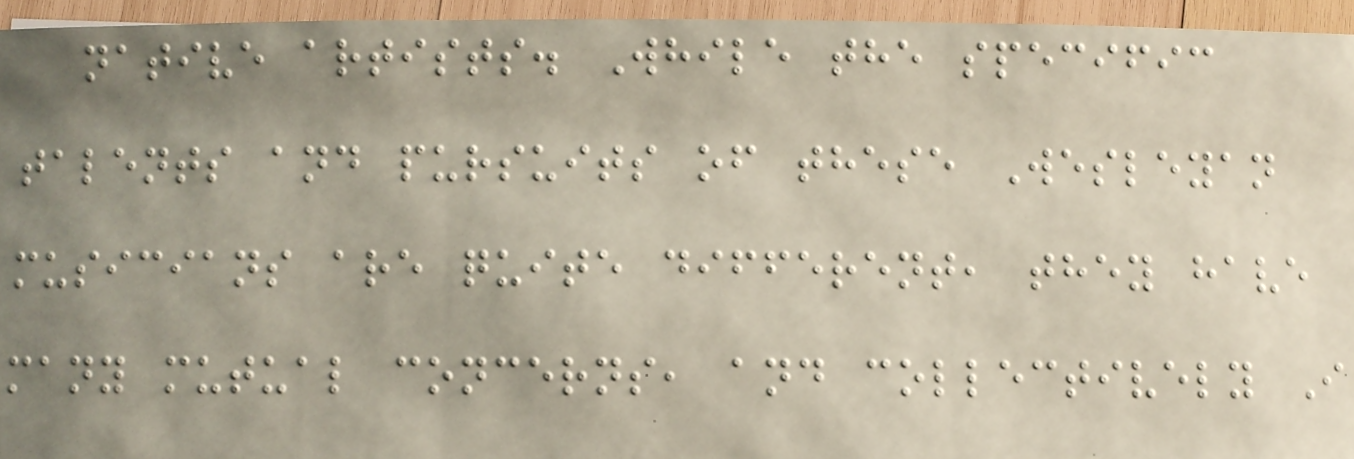native artists. While the specific
talents and pursuits of these Wesleyan
musicians are quite different, they have
many mutual concerns, and collectively I
